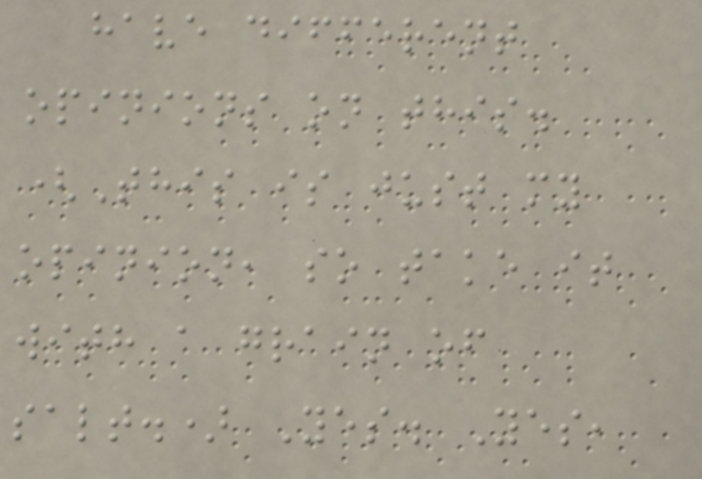have different
opinions on this.
(This is just my
opinion, so take it
with a grain of
salt.) Yes. Yes,
